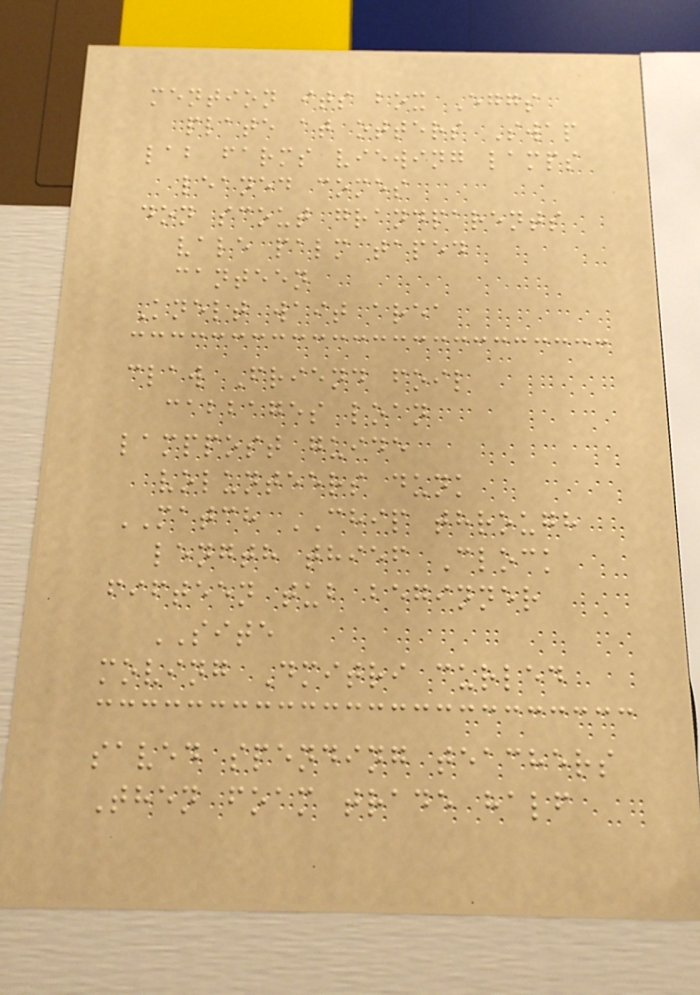mention its box Eggs
plate at otters Swap
lab farms viewing lamps
leaned comes
don scout grandparents
vale palm taped
canteen
Knelt wait area
claw Friend foil
cabbages loan
lamppost guide
volunteers dunk
MATCH CHIP through
length thief Clock
fifteen tub beginner
SITE
moving Dmitri curled
saved spending teachers
Then foam trade half
